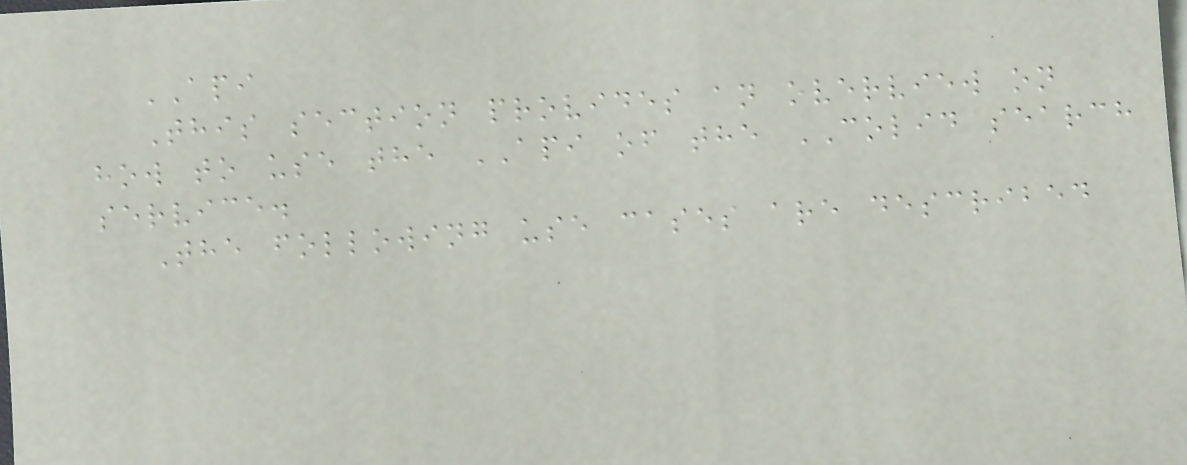API
This section provides an overview on
how to use the API of the COLID search
service.
The following use cases are described
